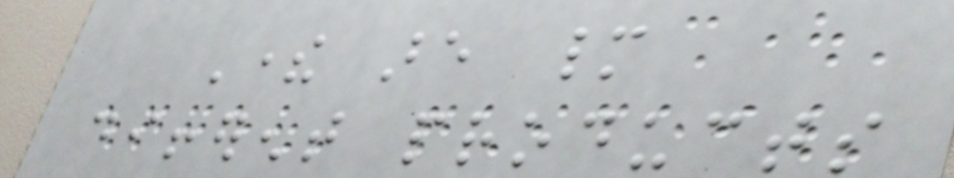There are many
different products
